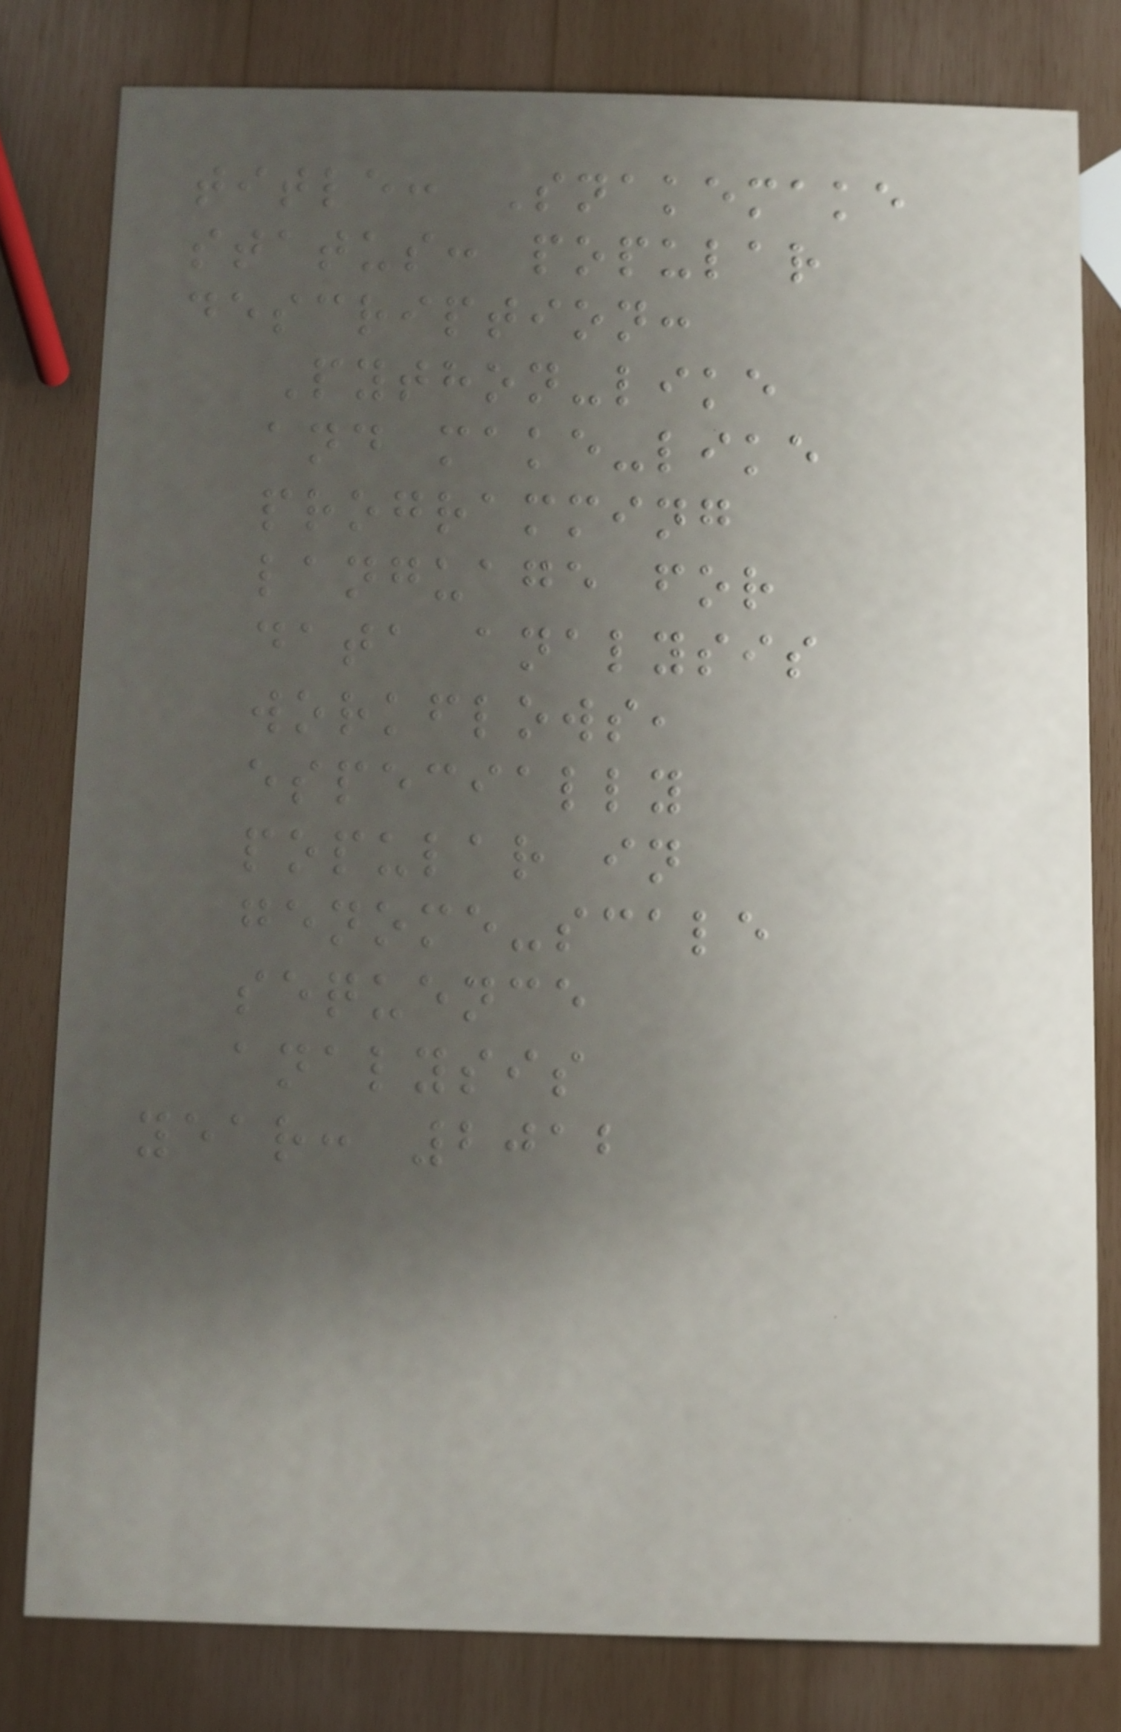title: Snakemake
status: popular
description:
Python-like
and make-like
programming
language for
data analysis
workflows,
especially
popular in
genome-scale
sequence
analysis
year: 2012
